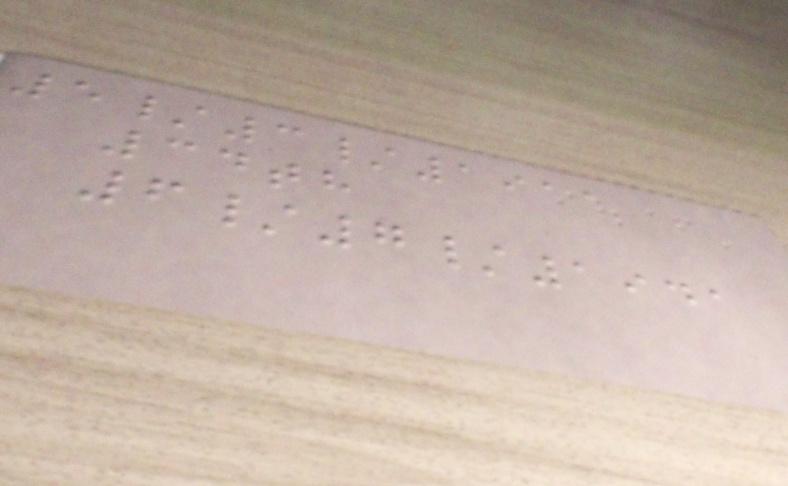5/3/1911
34th
6/7/1941
